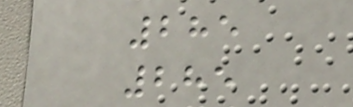285
285
